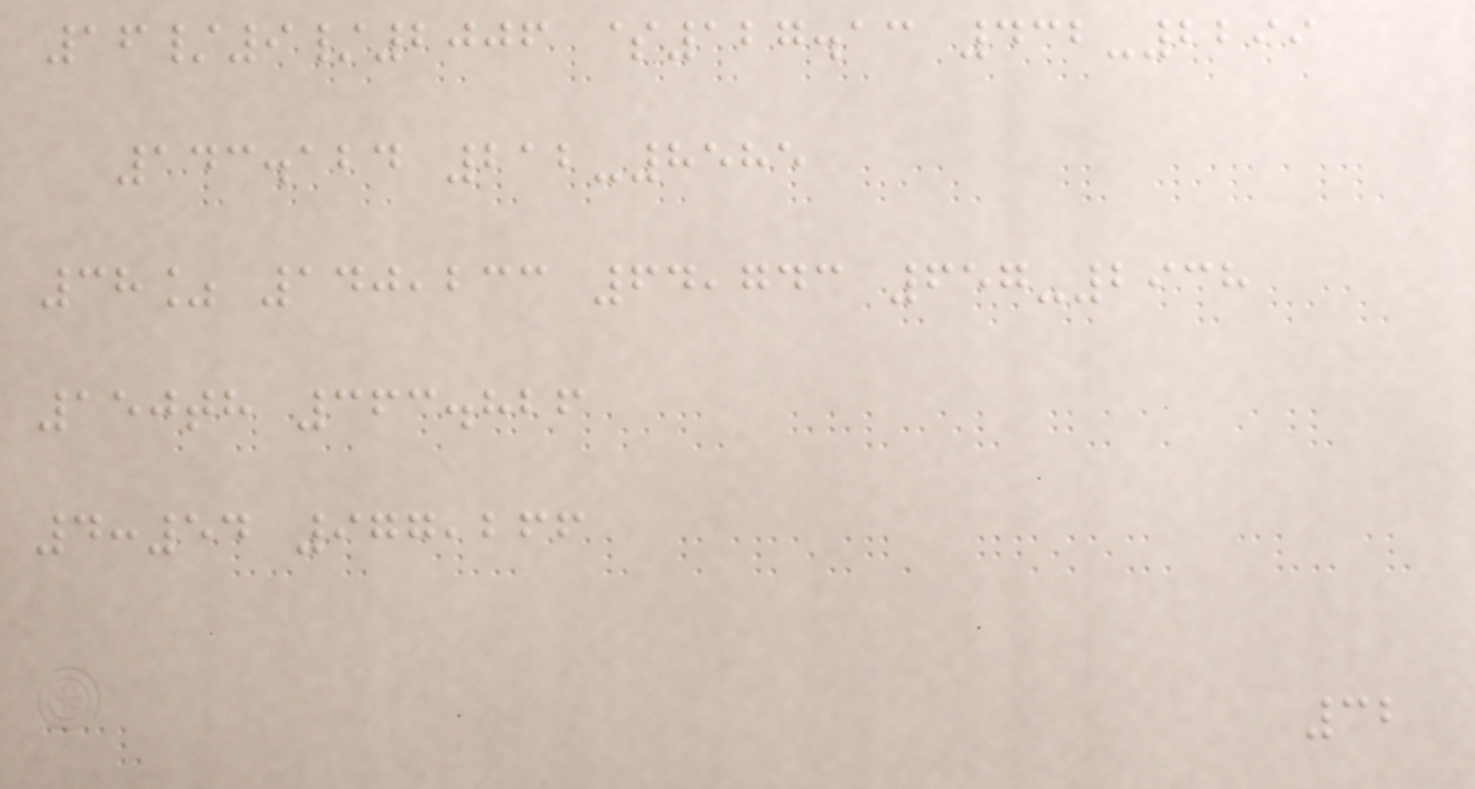16/9/2006 $127.13 432-2299
143.124 212-8585
38% 140,233 64,743 657-2938
150th 363.826
4:54 977,266
32
